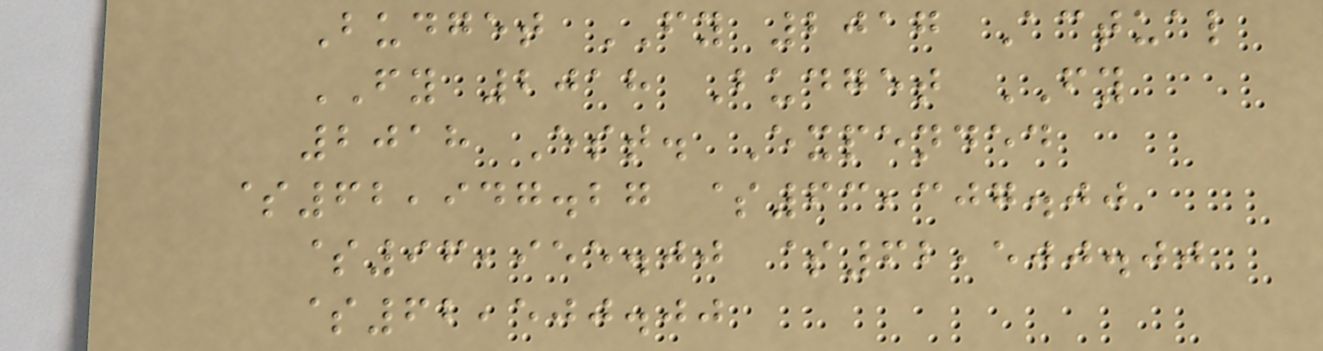Budget FY 2017 Actual
FY 2018 Budget FY
2018 Est. Expended
$62,947.27 $63,307.00
$96,955.00 $62,500.00
$62,500.00
